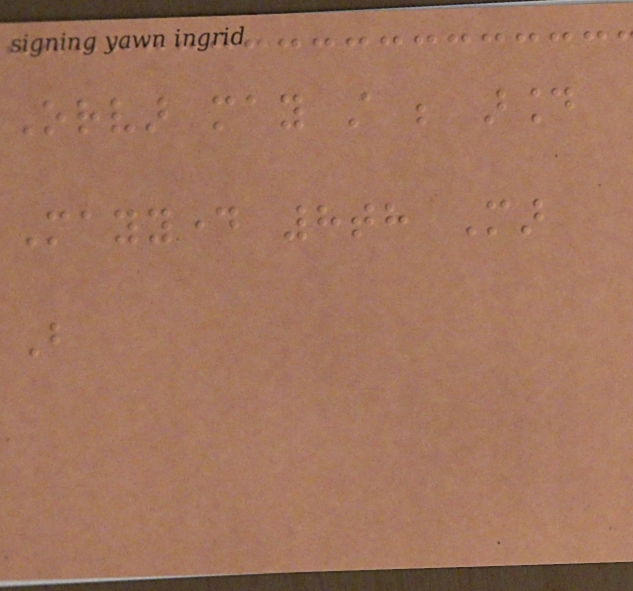Orvar may still be around
Mayyday 8th Mar
But
